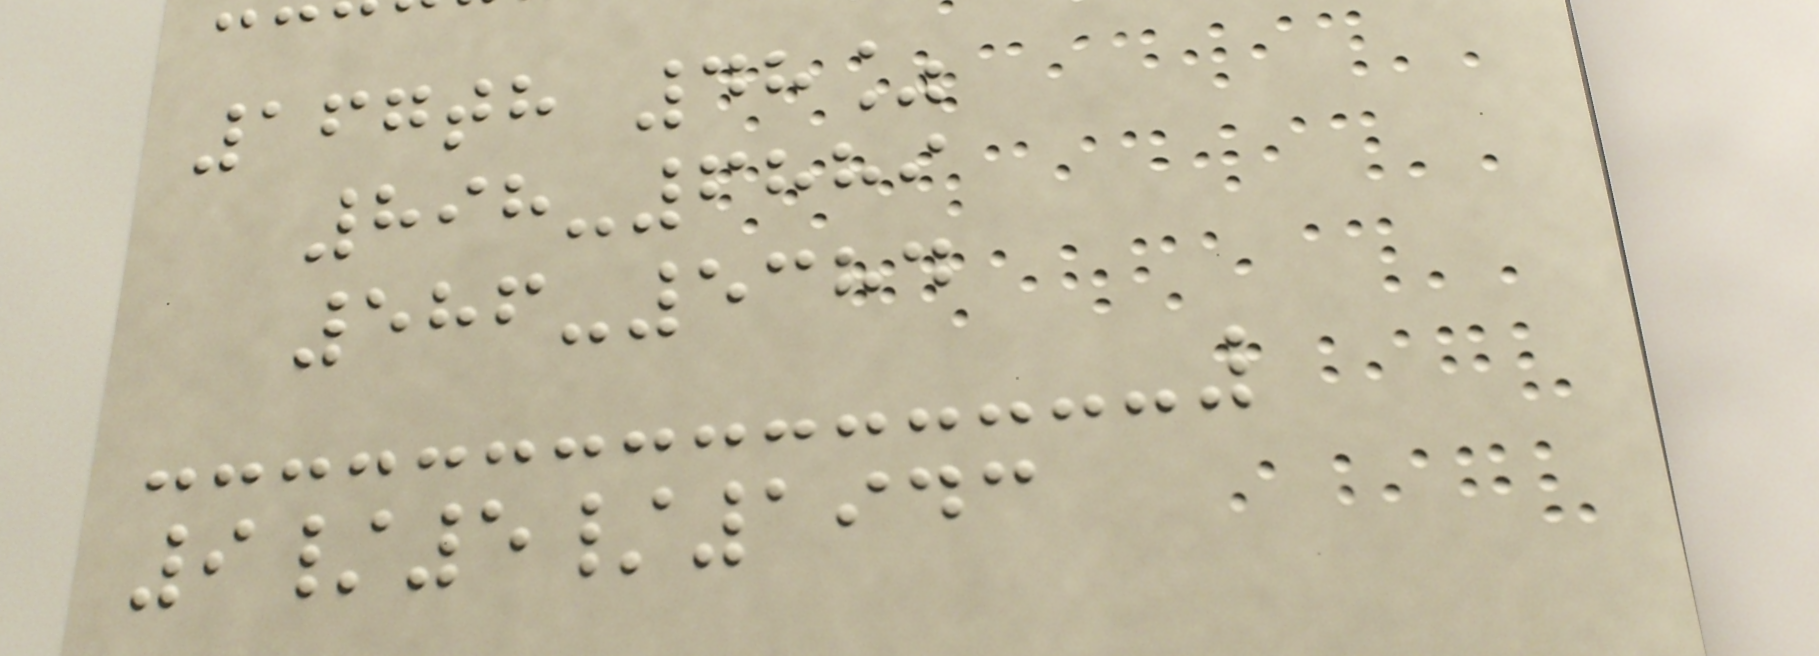167th 48%
898-6889
586-5384
9/5/1943
